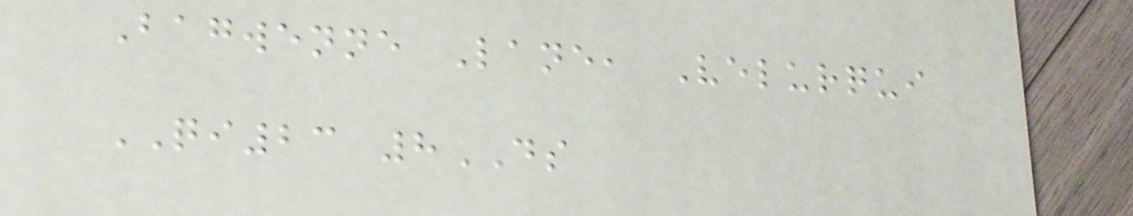Bagwenne Lane, Velurqui
QI23 8DS
